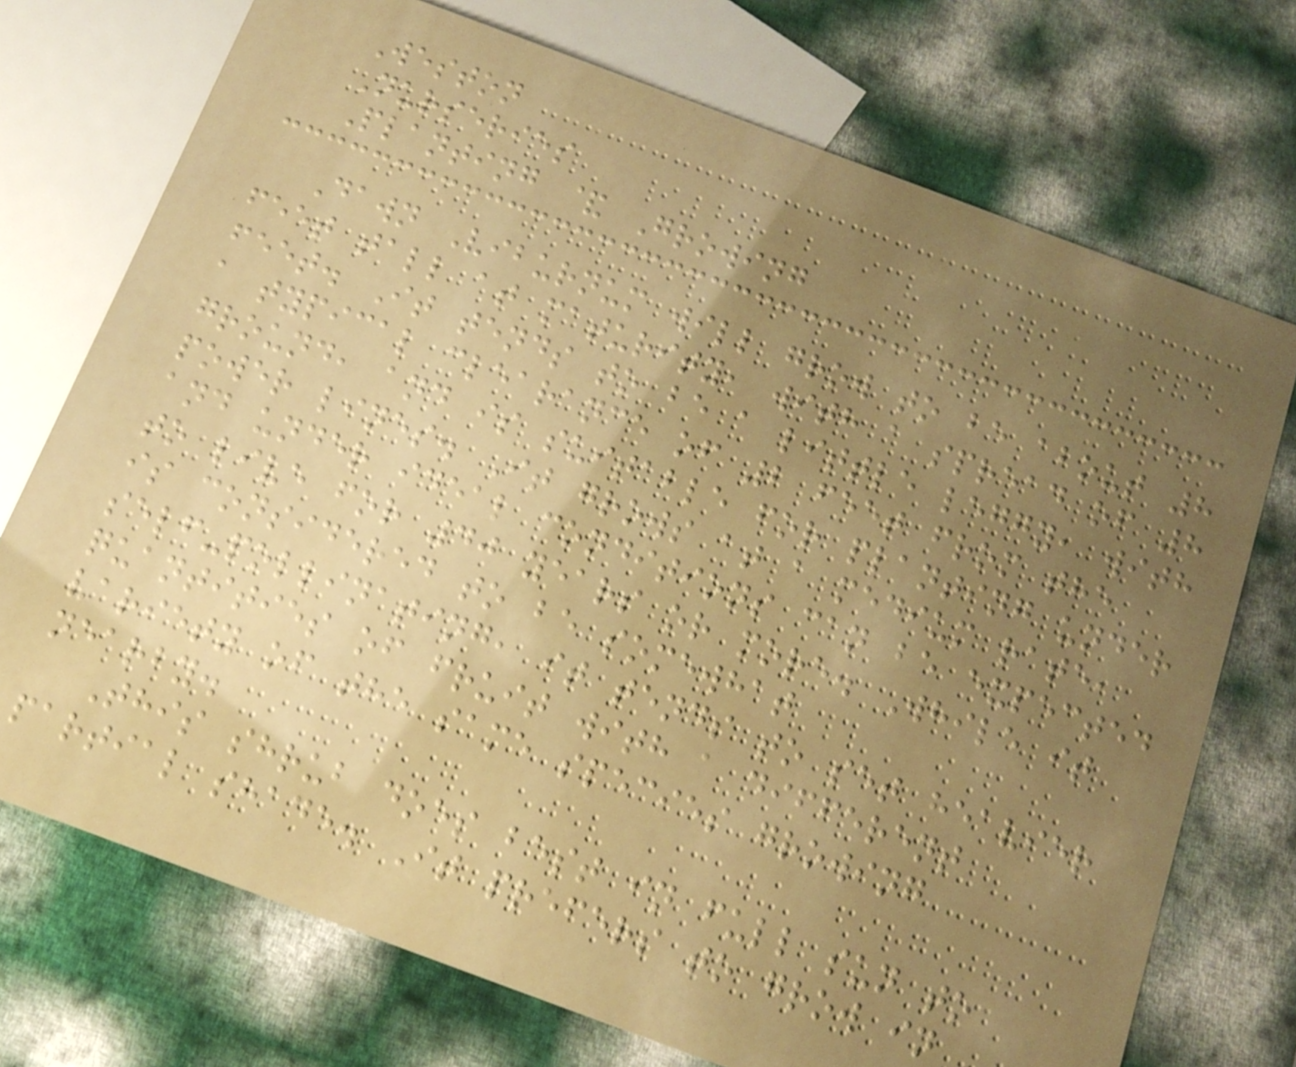Weston
Nurseries
Planting & Growing
Dawn Viburnum will grow to be about 8
feet tall at maturity, with a spread of 8
feet. It tends to be a little leggy, with
a typical clearance of 2 feet from the
ground, and is suitable for planting under
power lines. It grows at a medium rate,
and under ideal conditions can be expected
to live for 40 years or more. While it
is considered to be somewhat
self-pollinating, it tends to set heavier
quantities of fruit with a different
variety of the same species growing
nearby.
This shrub does best in full sun to
partial shade. It prefers to grow in
